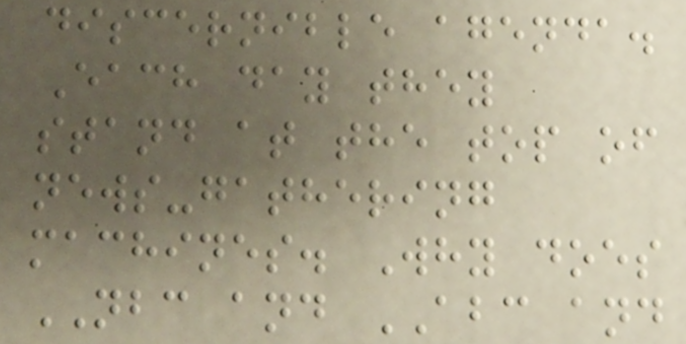discernible agenda.
Each day they
stand at the top of
news-gathering
machines. Why does
NBC and ABC and
